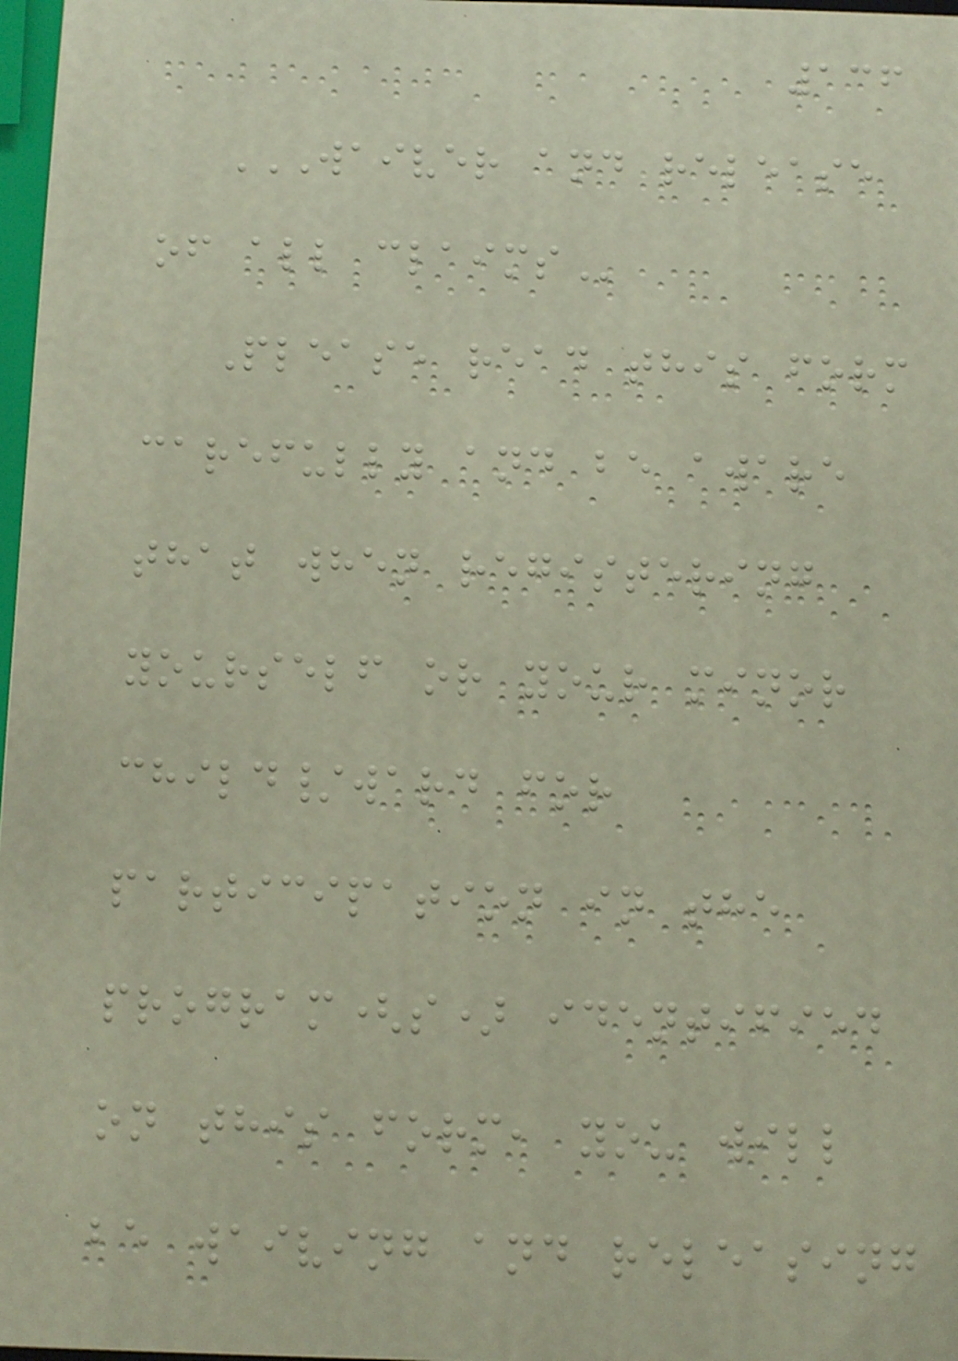136
WAIVER AND RELEASE
OF ALL CLAIMS
Please read this form
carefully and be aware
that when registering
yourself or your minor
child/ward for
participation in the
program(s) identified
on this form, you will
be waiving and releasing
